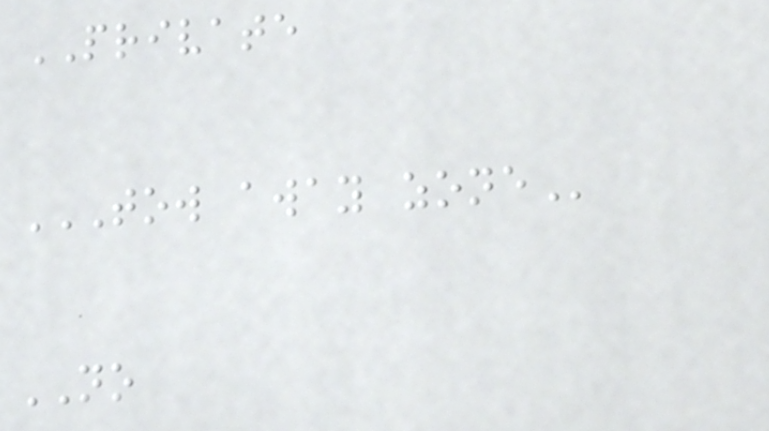PRIVATE
TOW AWAY ZONE
NO
